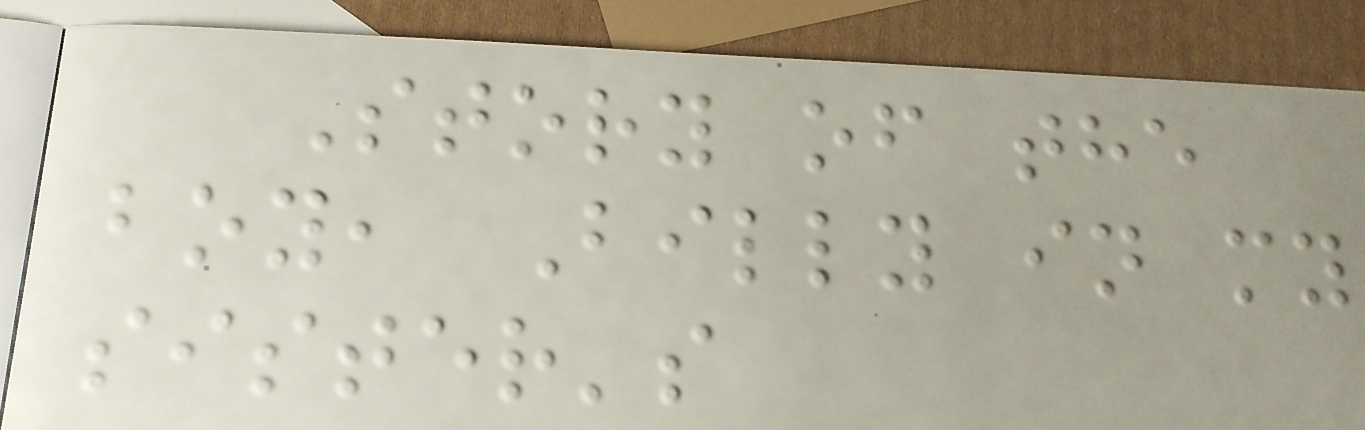Story of the
boy, Billy in my
sister's
